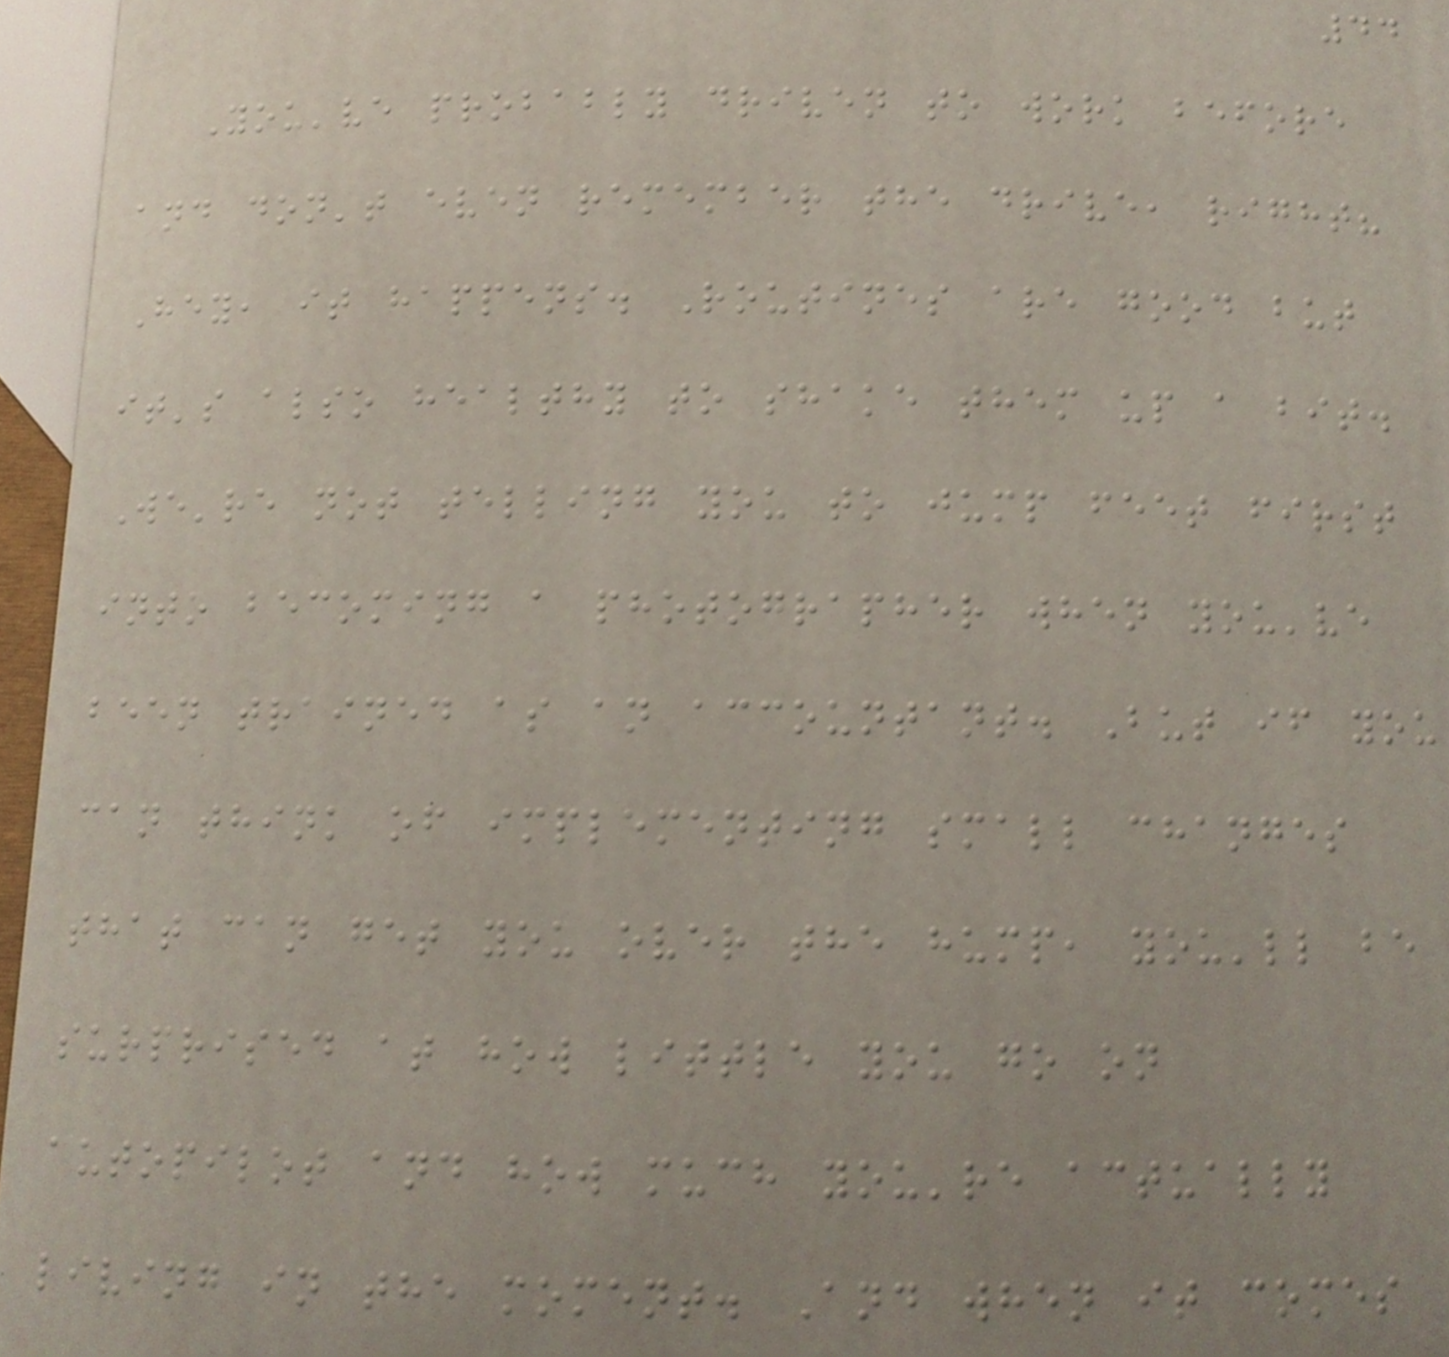44
You've probably driven to work before
and don't even remember the drive, right?
Hey, it happens. Routines are good but
it's also healthy to shake them up a bit.
We're not telling you to jump feet first
into becoming a photographer when you've
been trained as an accountant. But if you
can think of implementing small changes
that can get you over the hump, you'll be
surprised at how little you go on
autopilot and how much you're actually
living in the moment. And when it comes
